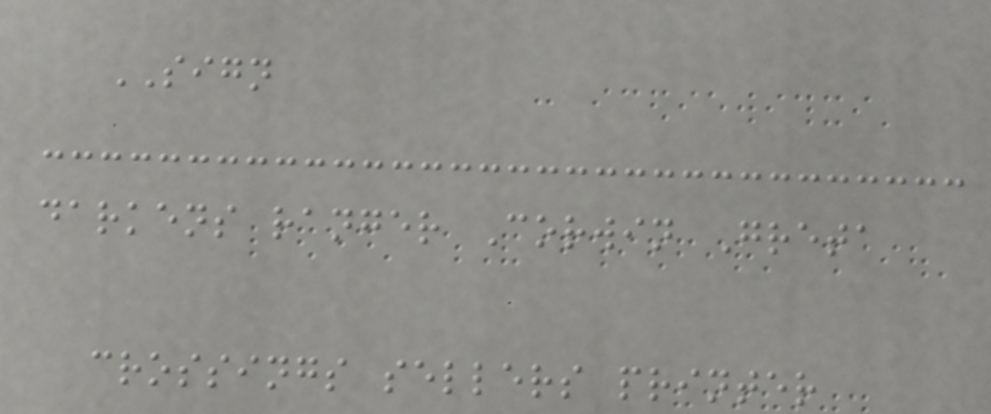SIGN
darkens ranger Corwin Greta
crossings sellers printer
